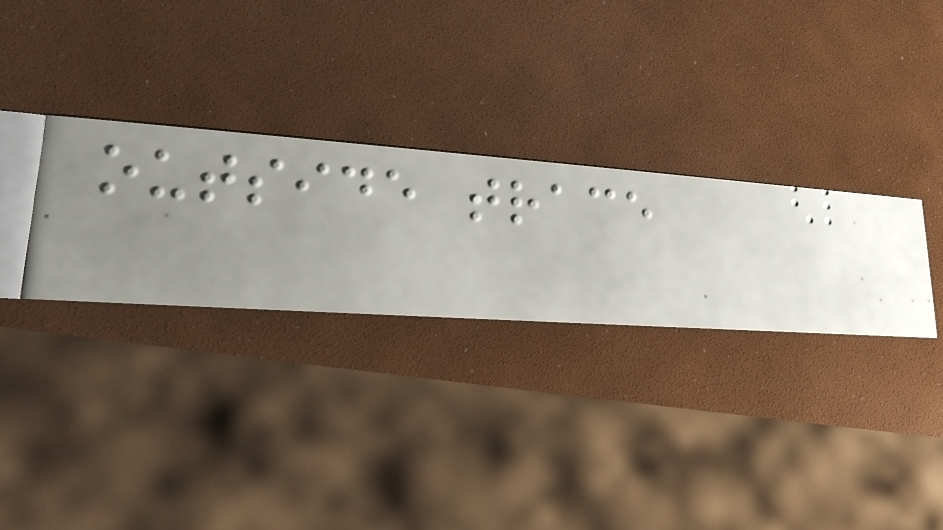outside trace
